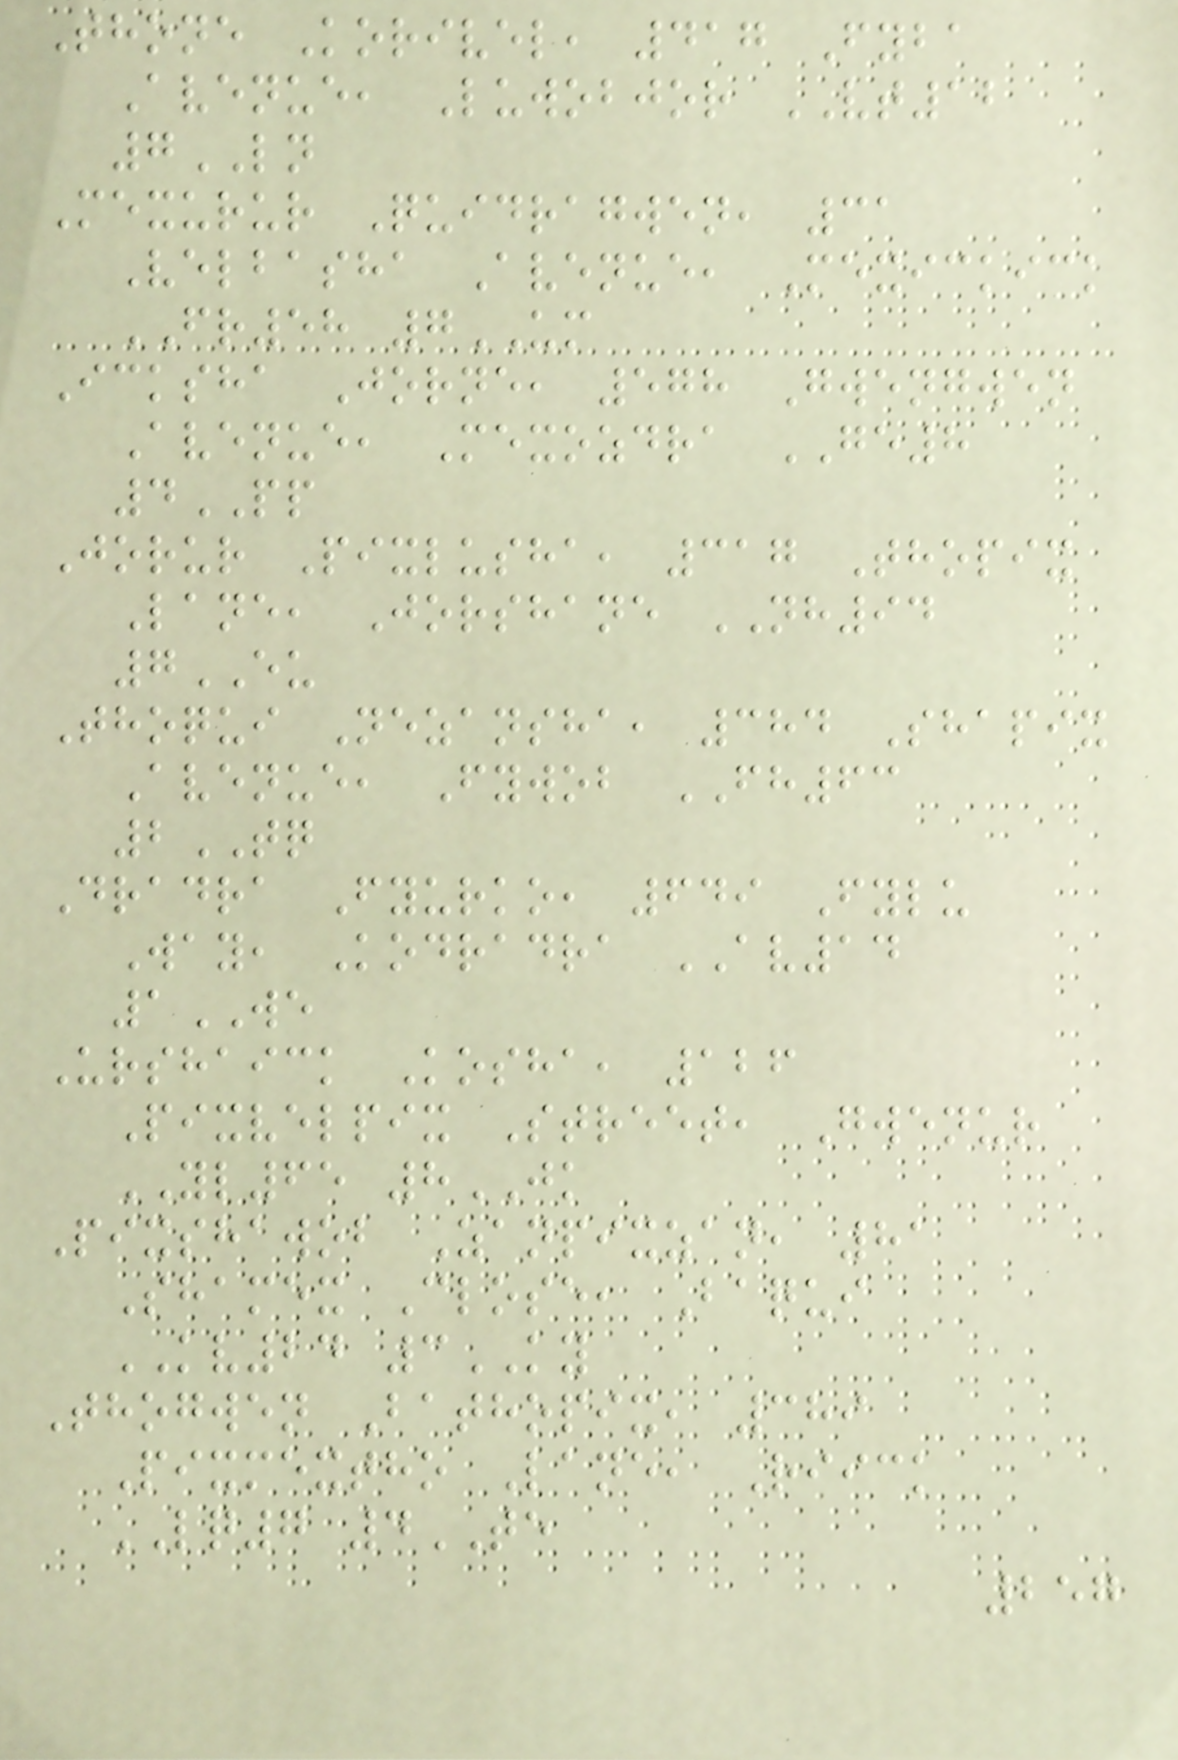Thone Korivel, 417 Fyba
Avenue, Luwobjor VT12
7LN
Mexurur Quidragwen, 31
Velbasha Avenue, Mexickick
FR58 7UM
Icksha Jorne, 578 Gwengwen
Avenue, Mexozdra GE8
4PP
Jorur Pixlusha, 317 Thopix
Lane, Jorshane NH94
7EU
Thoqui Nezansha, 384 Shapix
Avenue, Fywob FH63
2TQ
Dradra Fyurko, 649 Fylu
Way, Kodradra AV14
1WE
Urshaick Kosha, 126
Pixvelpix Street, Gwenur
YL65 8JK
Pixshawob Zanpixzan, 81
Shamex Close, Baqui
KV24 3KY
Thogwen Bathopix, 389
Pixmextho Lane, Riick
LQ7 4TE
257
